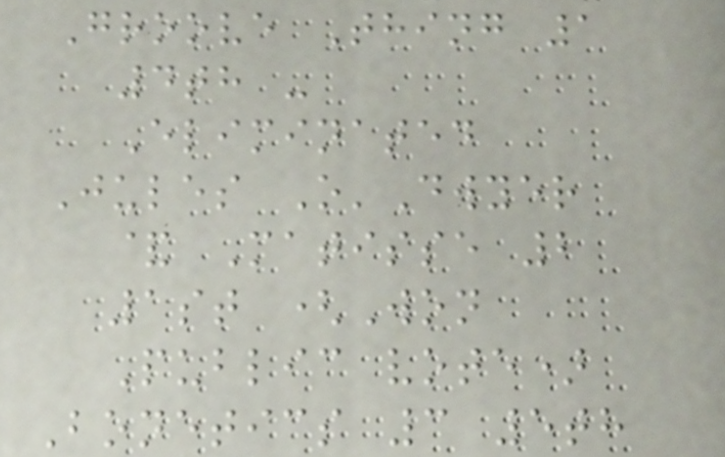Groove Thing 1
4th -
Eliminated
Jules O'Dwyer
& Matisse 2
1st (Won
Public vote)
Bonetics 3 5th
